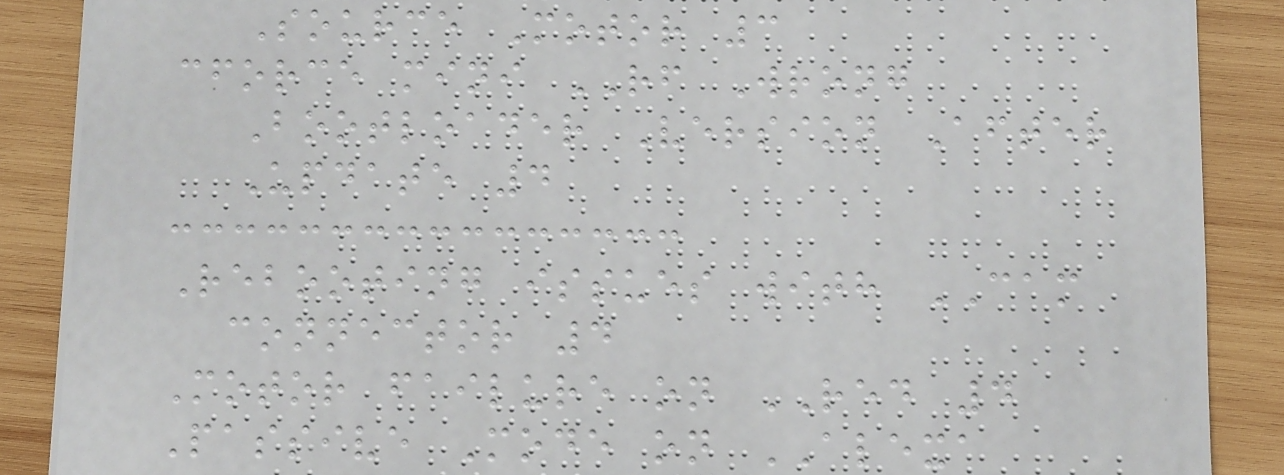Source Motor 3
cforce mini RF Wrong
Bootloader Version After
Update 4
Rebooting issues with CAM
connector 4
Motor failure on RED 4
Passive Mode on ALEXA
